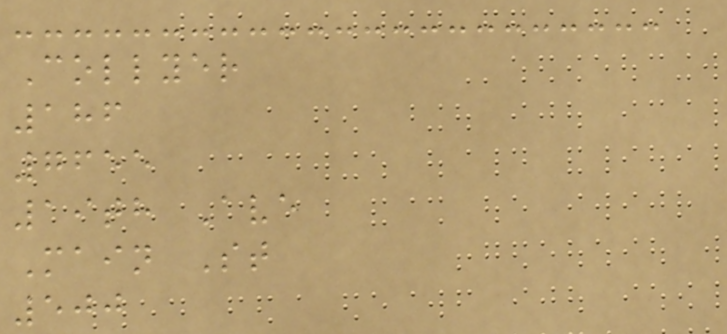Collyer
186
7655
19th Ave
Main St
500
